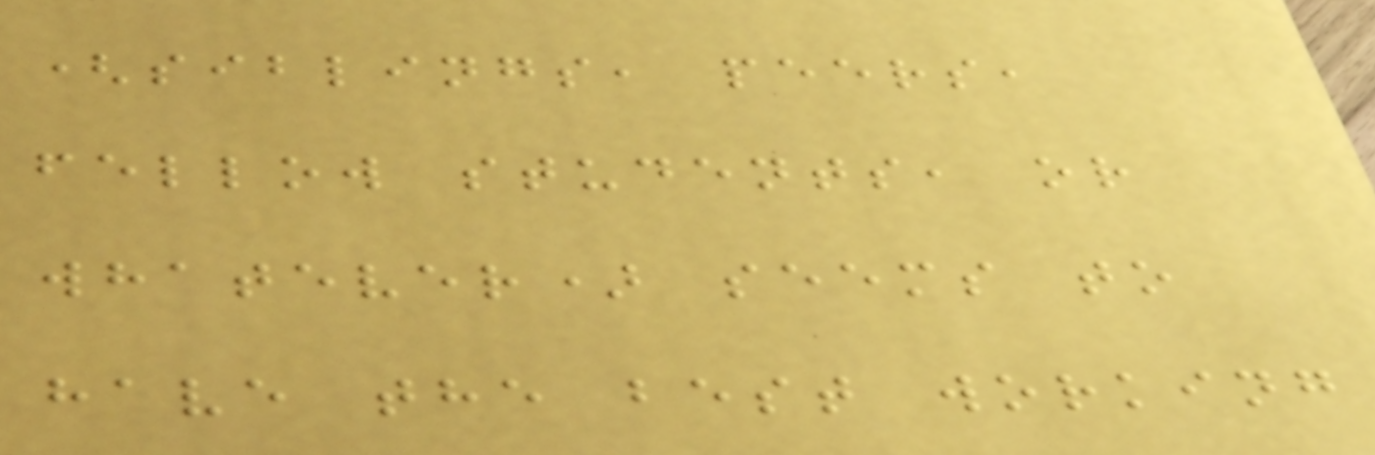(siblings, peers,
fellow students, or
whatever) seems to
have the best working
